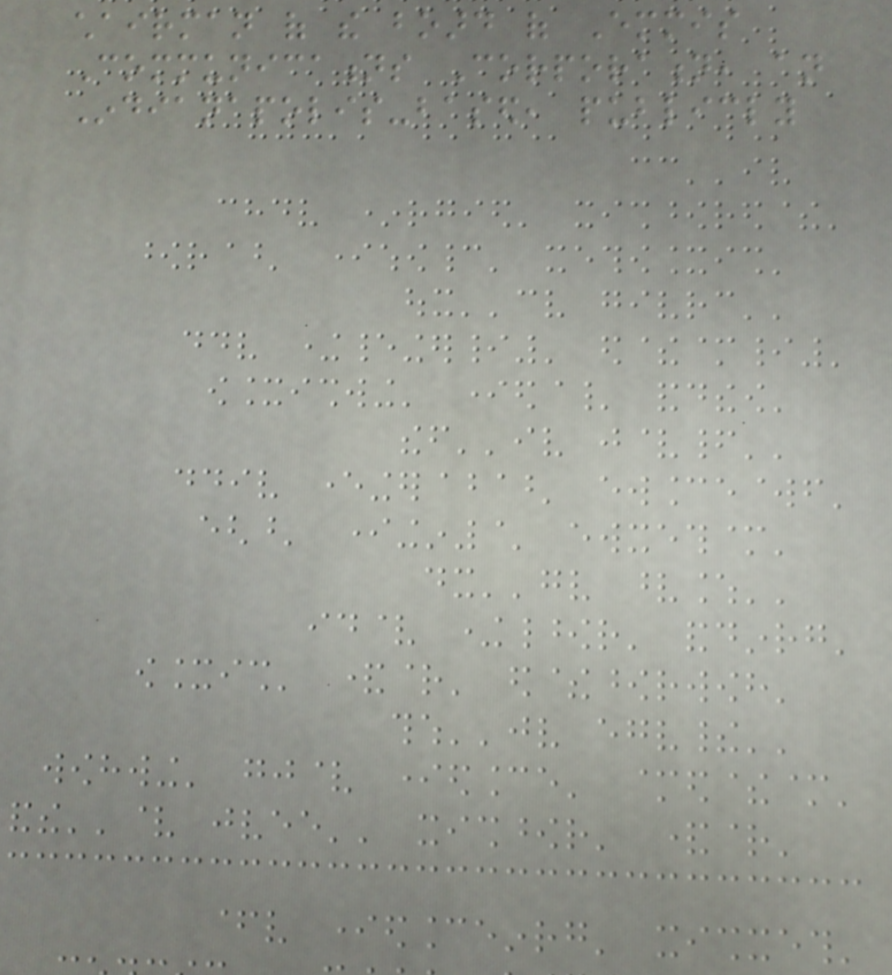chairman of the board of Emmis
Communications Corporation, an
Indianapolis-based, publicly
